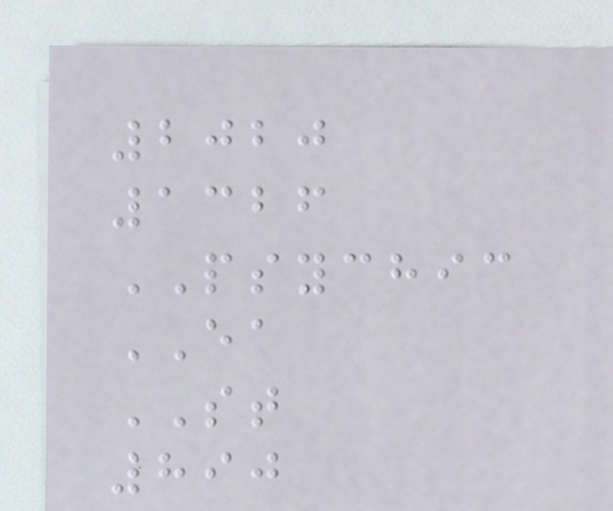2020
1326
PSYCHIC
EA
ST
890
